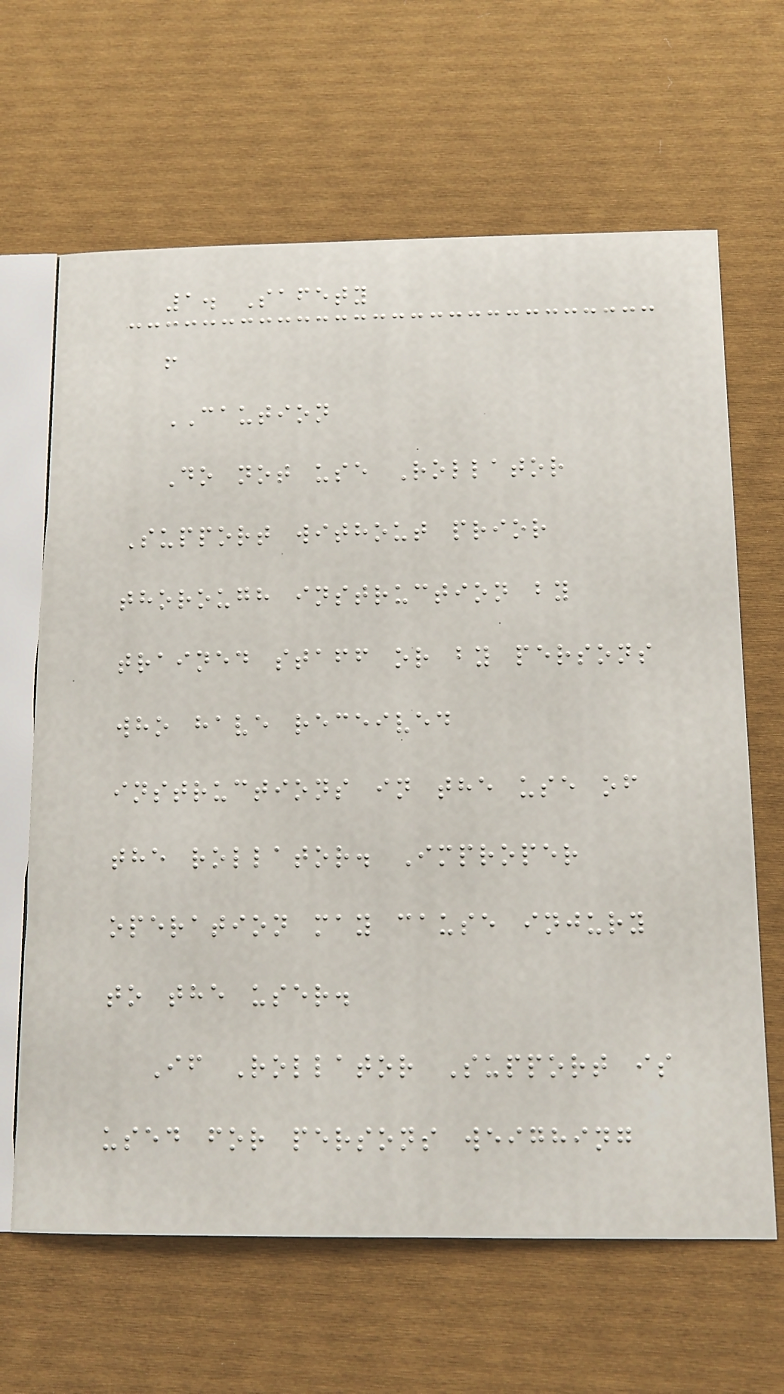1. Safety
!
CAUTION
Do not use Rollator
Support without prior
thorough instruction by
trained staff or by persons
who have received
instructions in the use of
the rollator. Improper
operation may cause injury
to the user.
If Rollator Support is
used for persons weighing
